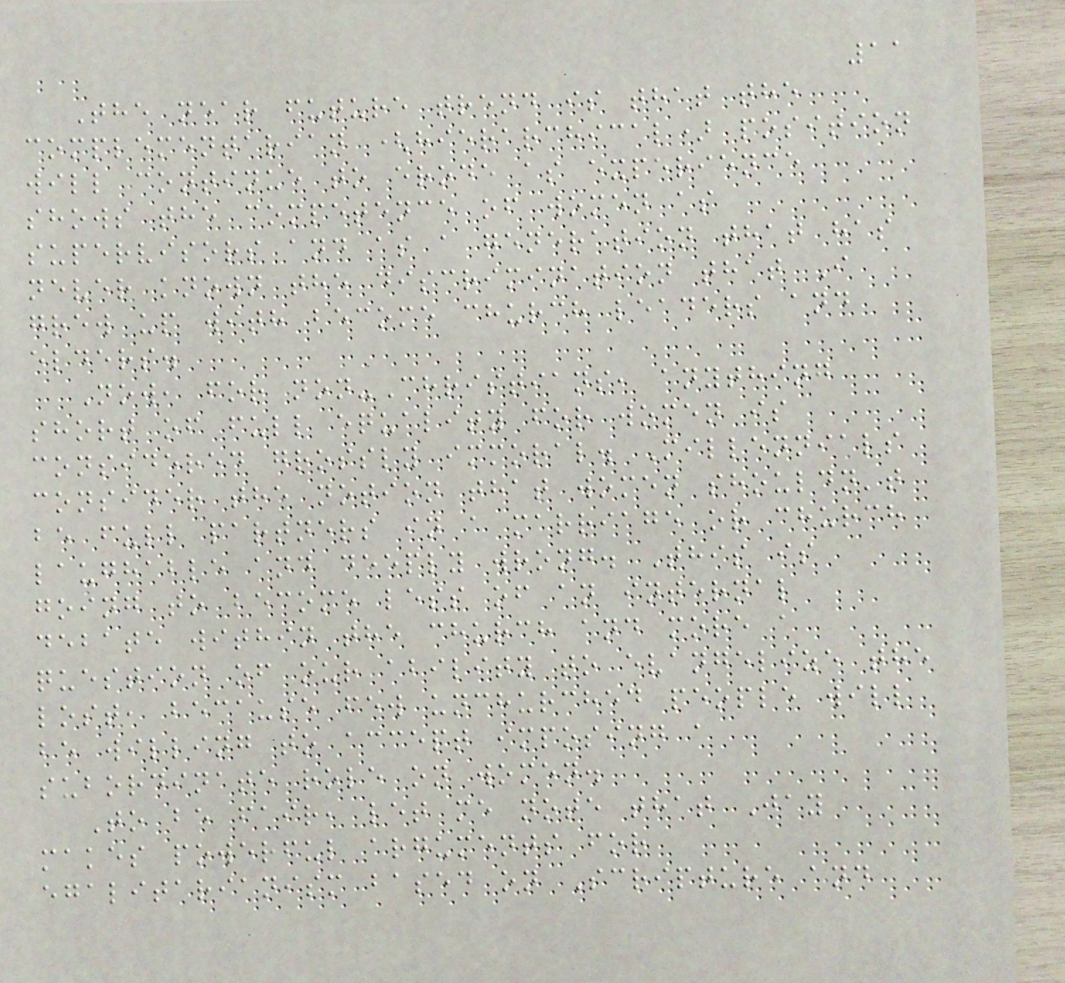11
The near future trend is that the
complementarian (hierarchical) position
will continue to erode as experience
shows the competence of women as
supervisors and as a generation that has
never known the discrimination that I
grew up with become church leaders and
elders.
Now, for non-Christians, anything
short of full equality for women is
considered grossly immoral. Millennials
consider the notion that women shouldn't
be full partners in a marriage or church
laughable and deeply wrong. This is
going to become less of an internal
debate within the church and more a
question of our ability to evangelize the
lost, because few unchurched people will
be willing to accept imposing a
subordinate role on women.
To be fair, let me note that Jay
makes powerful arguments for
egalitarianism based on Scripture and
